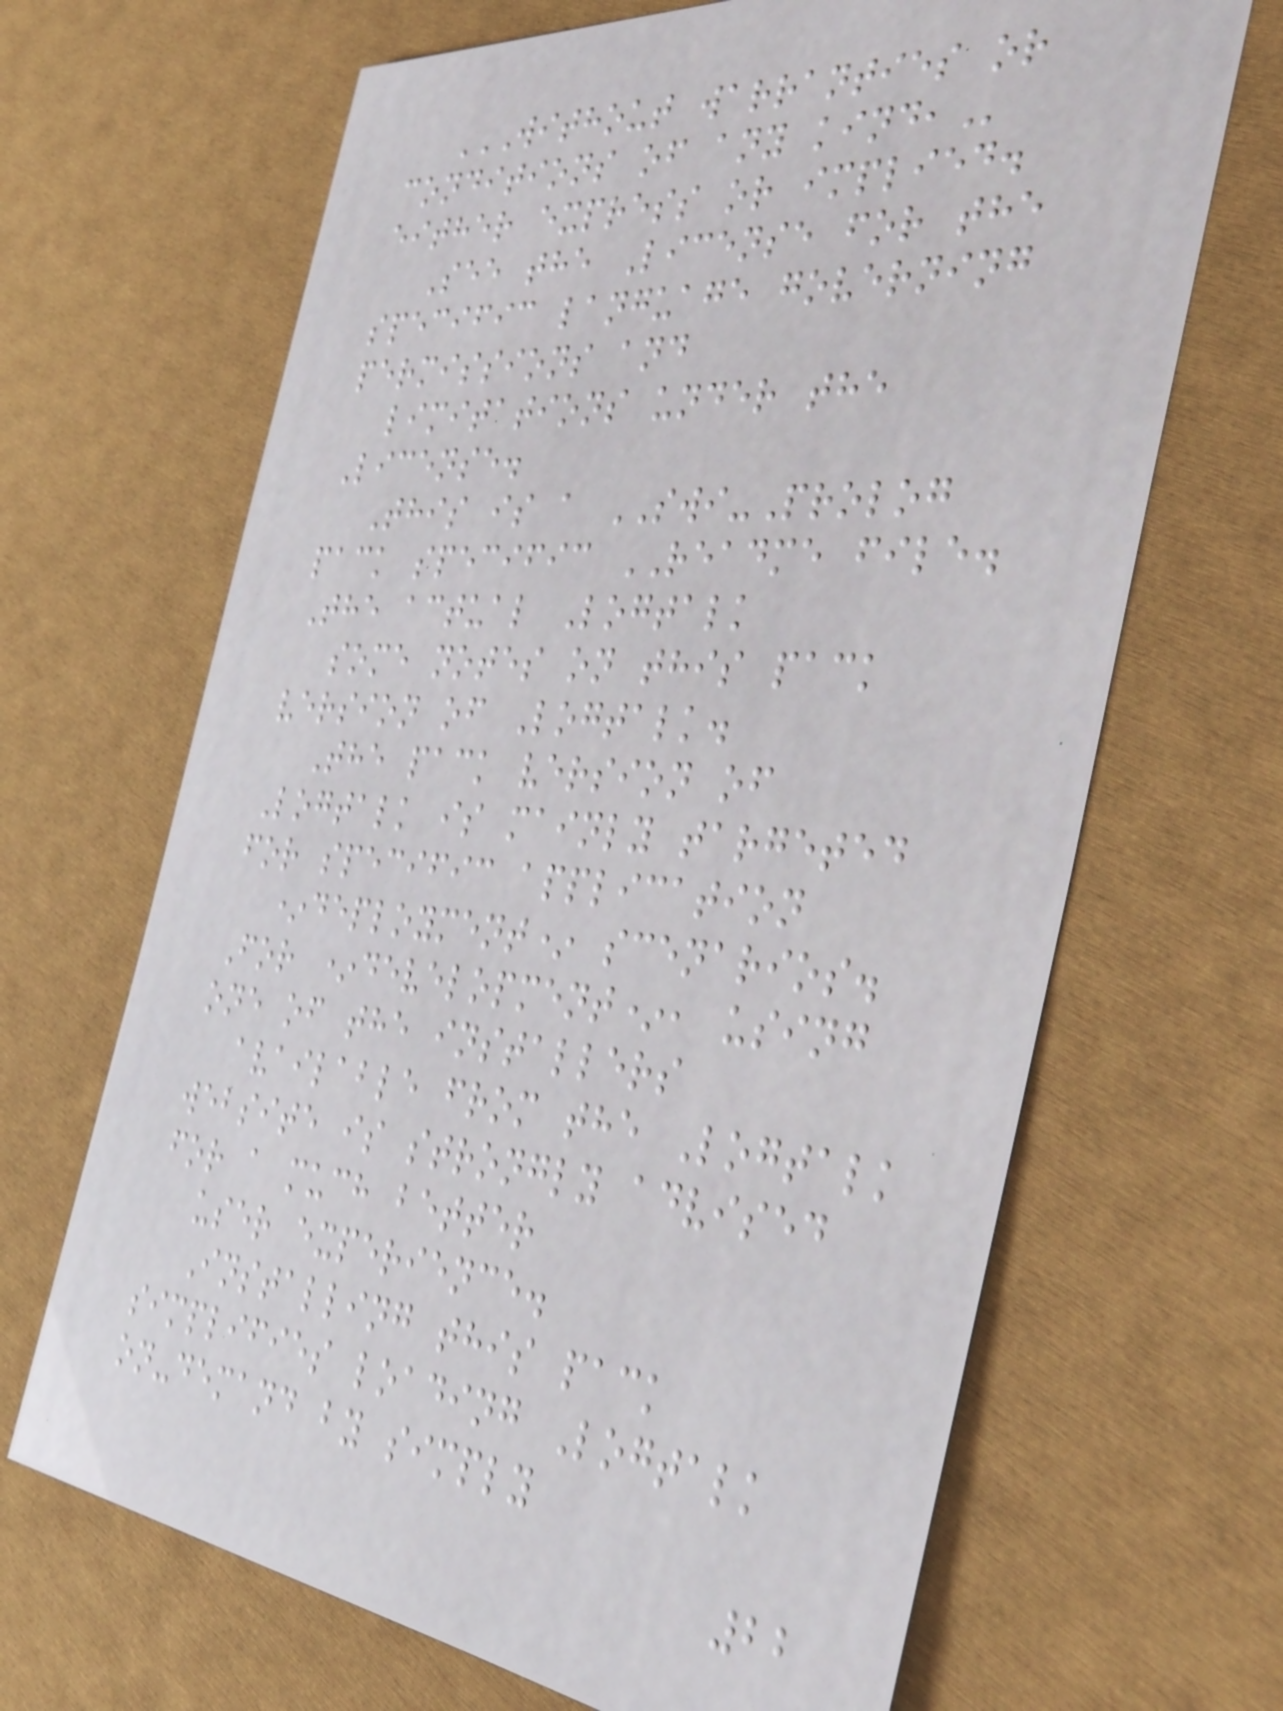WITHOUT WARRANTIES OR
CONDITIONS OF ANY KIND,
either express or implied.
See the License for the
specific language governing
permissions and
limitations under the
License.
This is a SWI-Prolog
pack specific README file.
The actual Logtalk
some notes on this pack
version of Logtalk.
The pack version of
Logtalk is mainly targeted
for specific application
*deployment* scenarios.
For *development*, using
one of the installers
available from the Logtalk
website is strongly advised
for a much better
user experience.
Installing this pack
simplifies loading Logtalk
on-demand by simply
22
